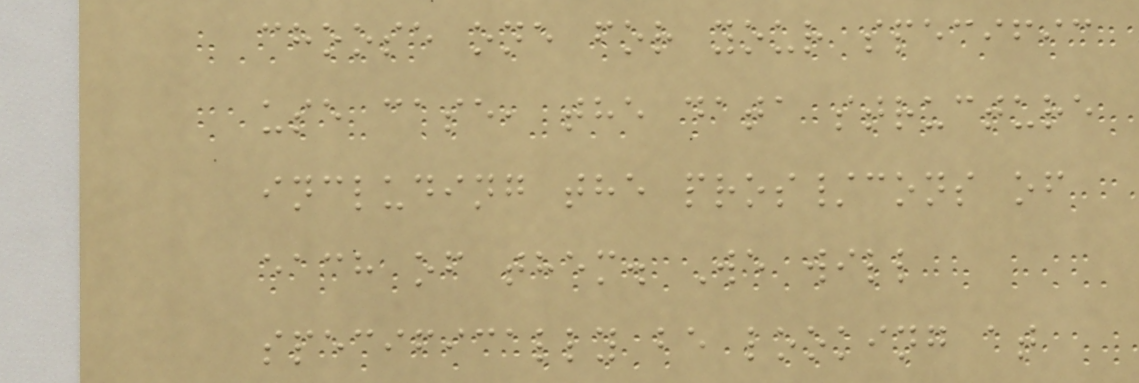choose one for your specific
use case, the data structure
including the pros/cons of
each of them. We will
specifically be looking at
